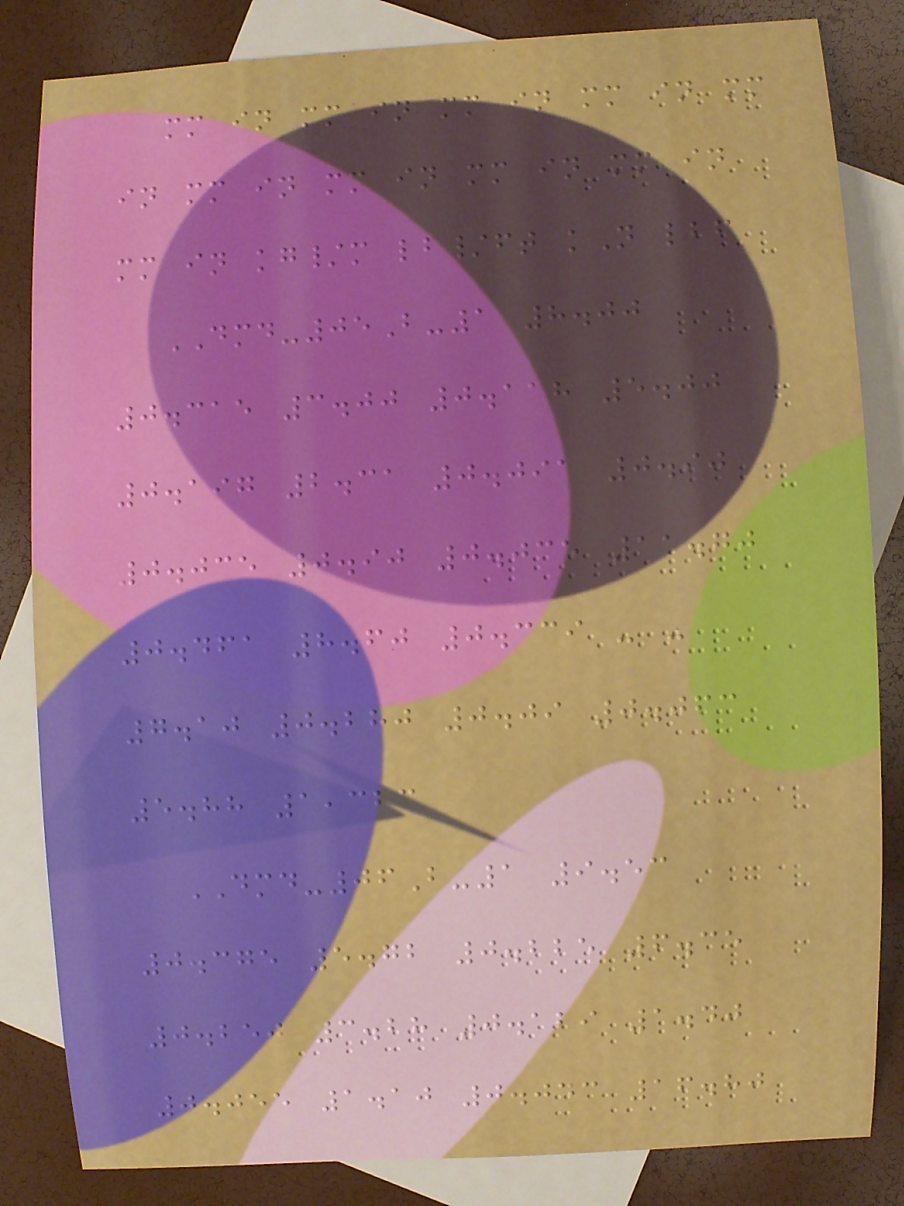mm in mm in mm in mm in mm
in mm in mm in mm in mm in
mm in kg/m lb/ft kN lbf
DMD-05B-1 8.00
0.315 3.00 0.118 5.00
0.197 2.31 0.091 0.90
0.035 0.90 0.035 11.70
0.461 8.60 0.339 - -
7.10 0.280 0.09 0.063
5.88 1,323
DMD-06B-1 9.53
0.375 5.72 0.225 6.35
0.250 3.28 0.129 1.40
0.055 1.10 0.043 16.80
